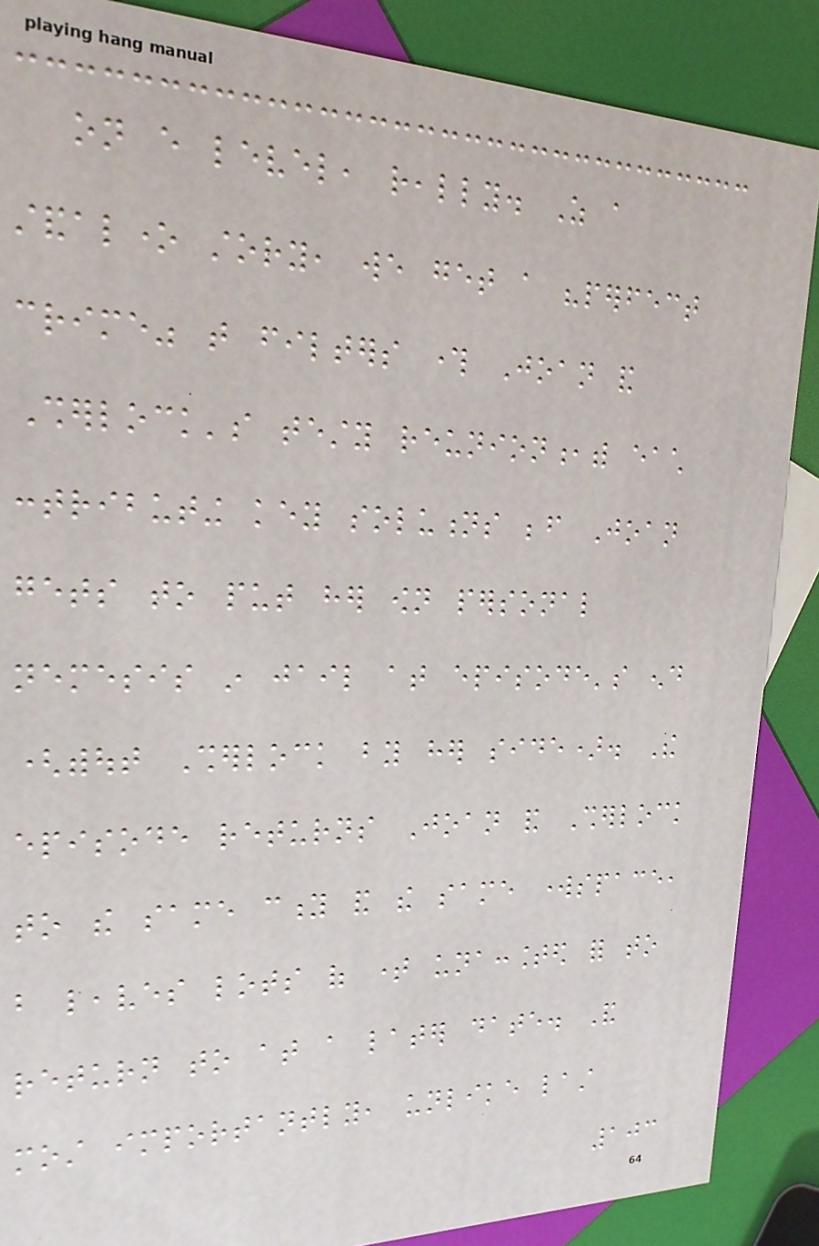on every level, really. As a
standalone story, we get a "perfect
crime" that filters through Joan and
Sherlock's testy reunion,with each
contributing key solutions before Joan
gets to put her own personal
nemesis in jail at episode's end
(without Sherlock by her side). The
episode returns Joan and Sherlock
to the same city and the same workspace,
but leaves lots of time unaccounted for to
return to at a later date. And
most importantly, unlike last
103
